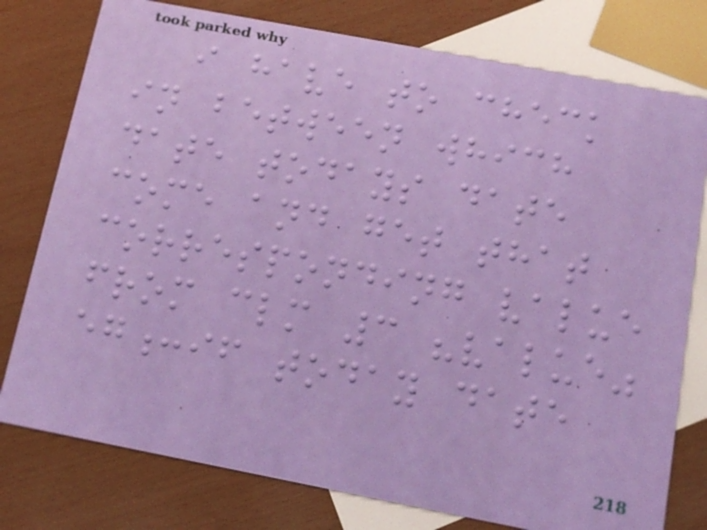i have to check
in between which
date todays date
come and get that
corresponding value
from clm 3 "value"
eg:if today date
